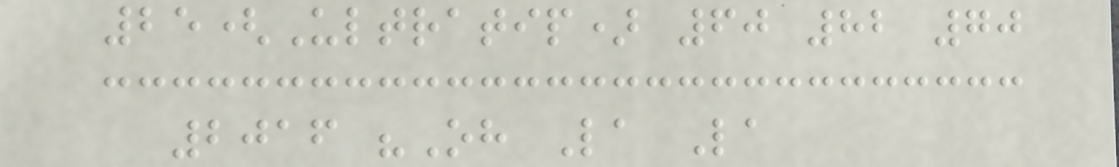25(Ultratip) 60 82 70
2016 "Oh La La
